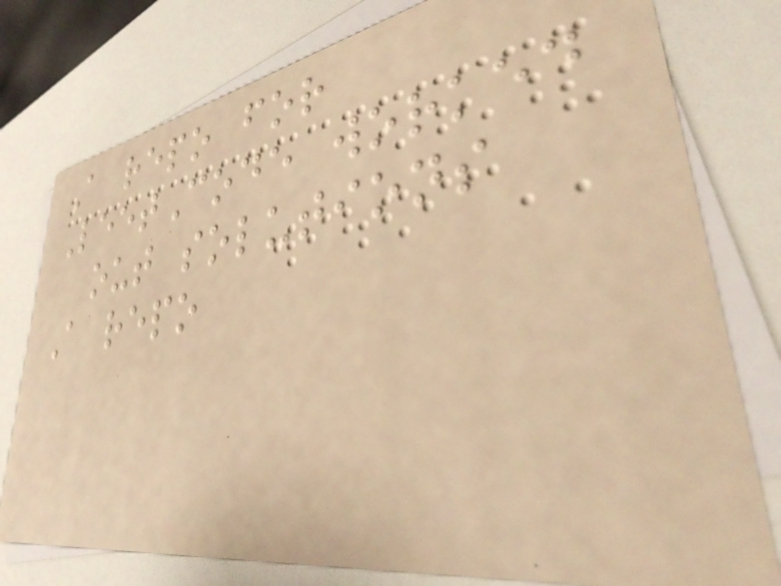A repo for
LeetCode worked
out solutions
A repo
